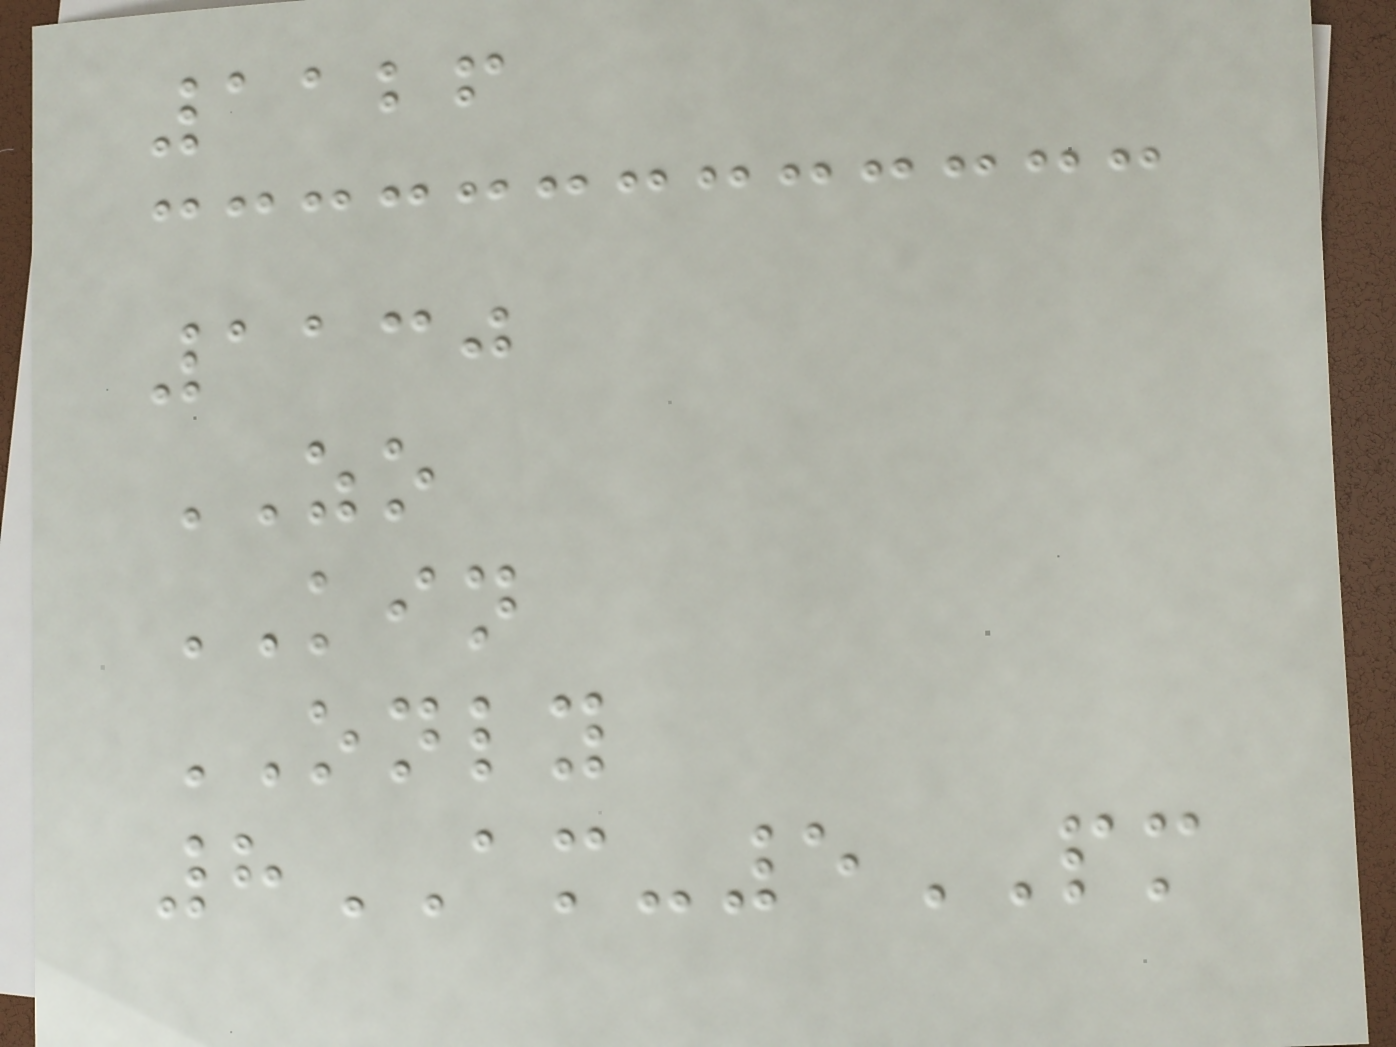1126
1130
ZO
KIN
ONLY
8AM-5PM
